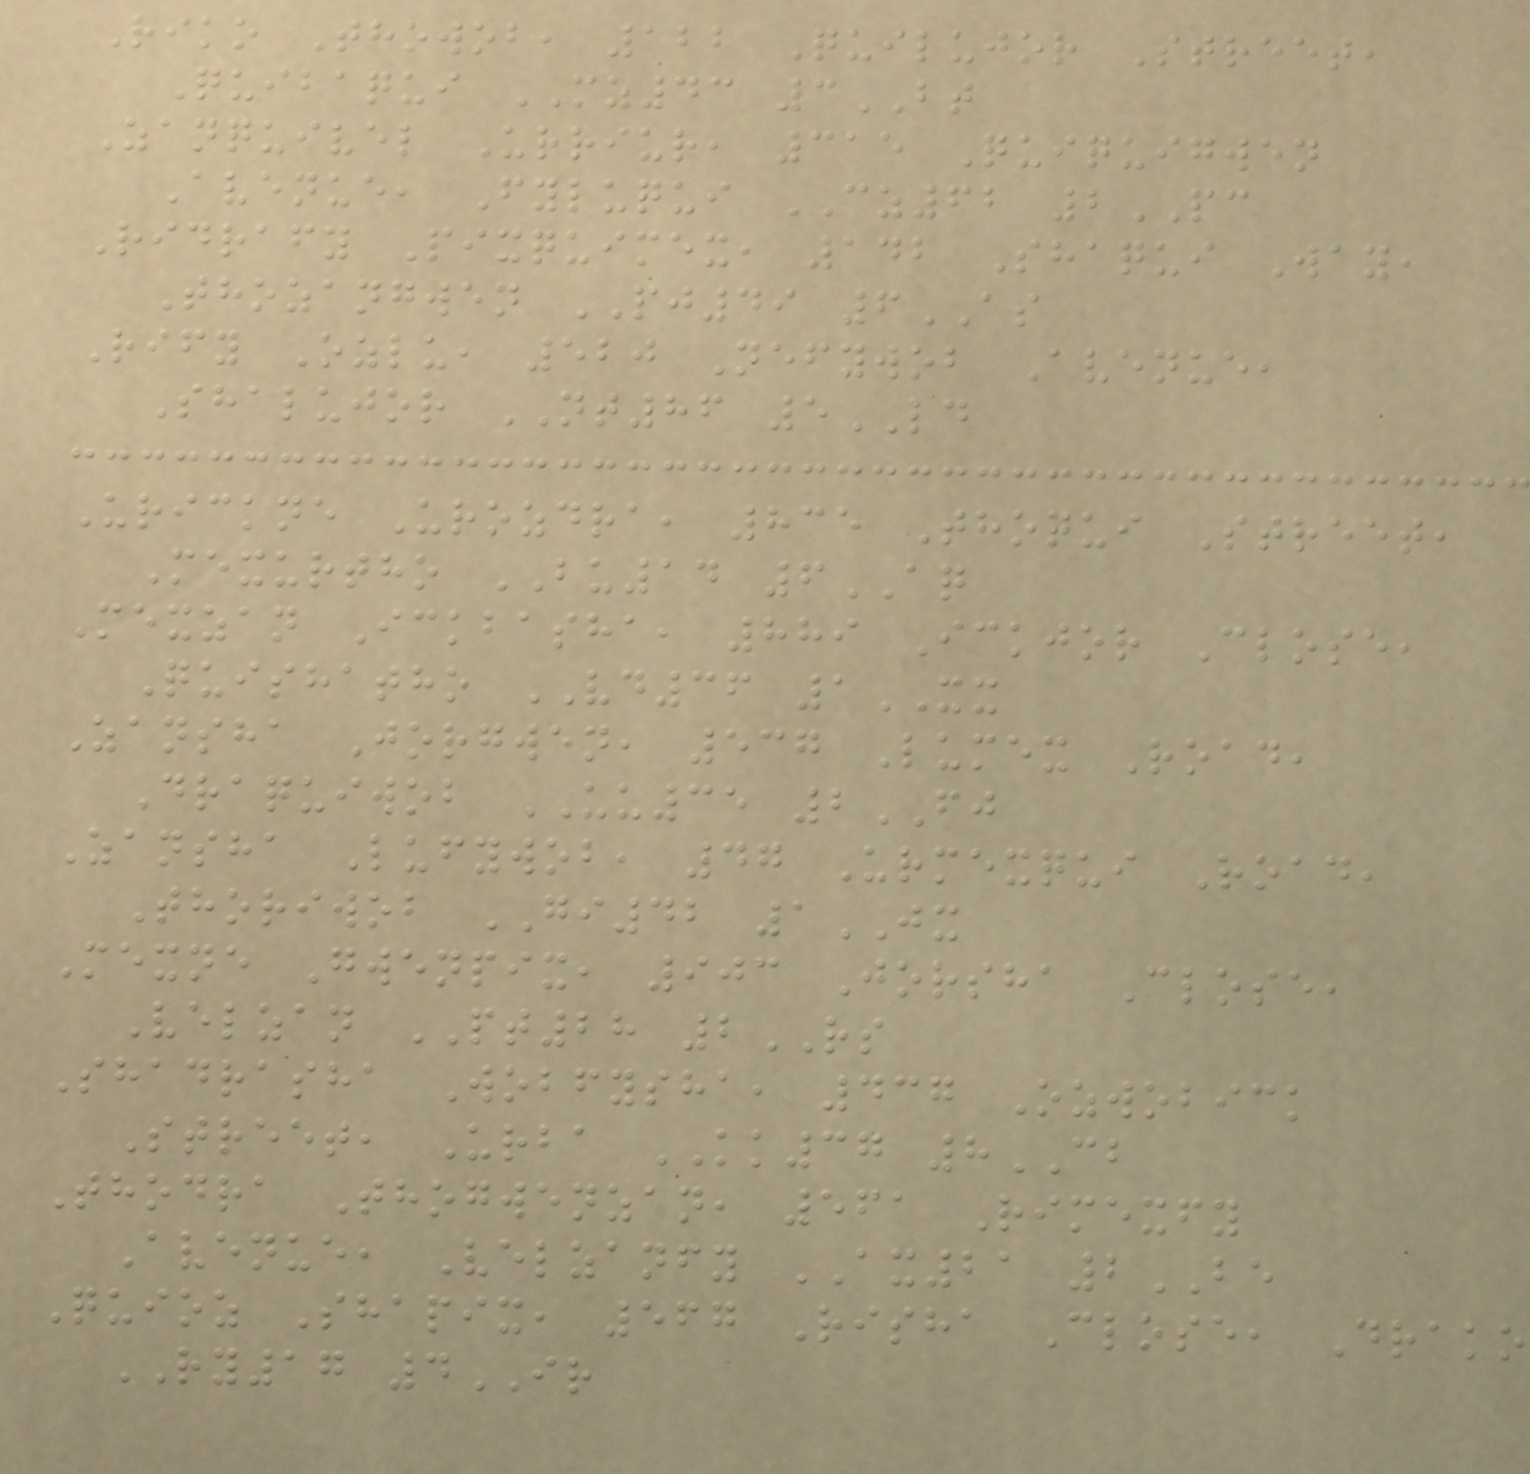Riko Thowob, 122 Quilujor Street,
Quibaqui MZ43 3BT
Zanquivel Urriur, 315 Quiquigwen
Avenue, Fyluqui CZ62 2PC
Ridrafy Pixquimex, 142 Shaqui Way,
Thozangwen PJ49 6AS
Rify Ozlu, 520 Nefywob Avenue,
Shalujor NT86 5LD
Urickne Urozdra, 835 Thoqui Street,
Mexurtho BU14 6AQ
Mexzan Ickbasha, 889 Ickjor Close,
Quishatho VD36 1XX
Zansha Jorgwen, 537 Lumex Road,
Draquiwob UU35 2FJ
Zansha Lufywob, 47 Urmexqui Road,
Thoriwob GI42 1JX
Mexne Gwenpix, 903 Jorsha Close,
Velzan PT28 2RS
Shadrasha Wobfysha, 437 Ozwobick
Street, Urba KK37 8CB
Thodra Thogwenzan, 561 Rimexfy
Avenue, Velzanfy AX21 2BE
Quioz Shapix, 567 Risha Close, Drako
RY17 4IR
